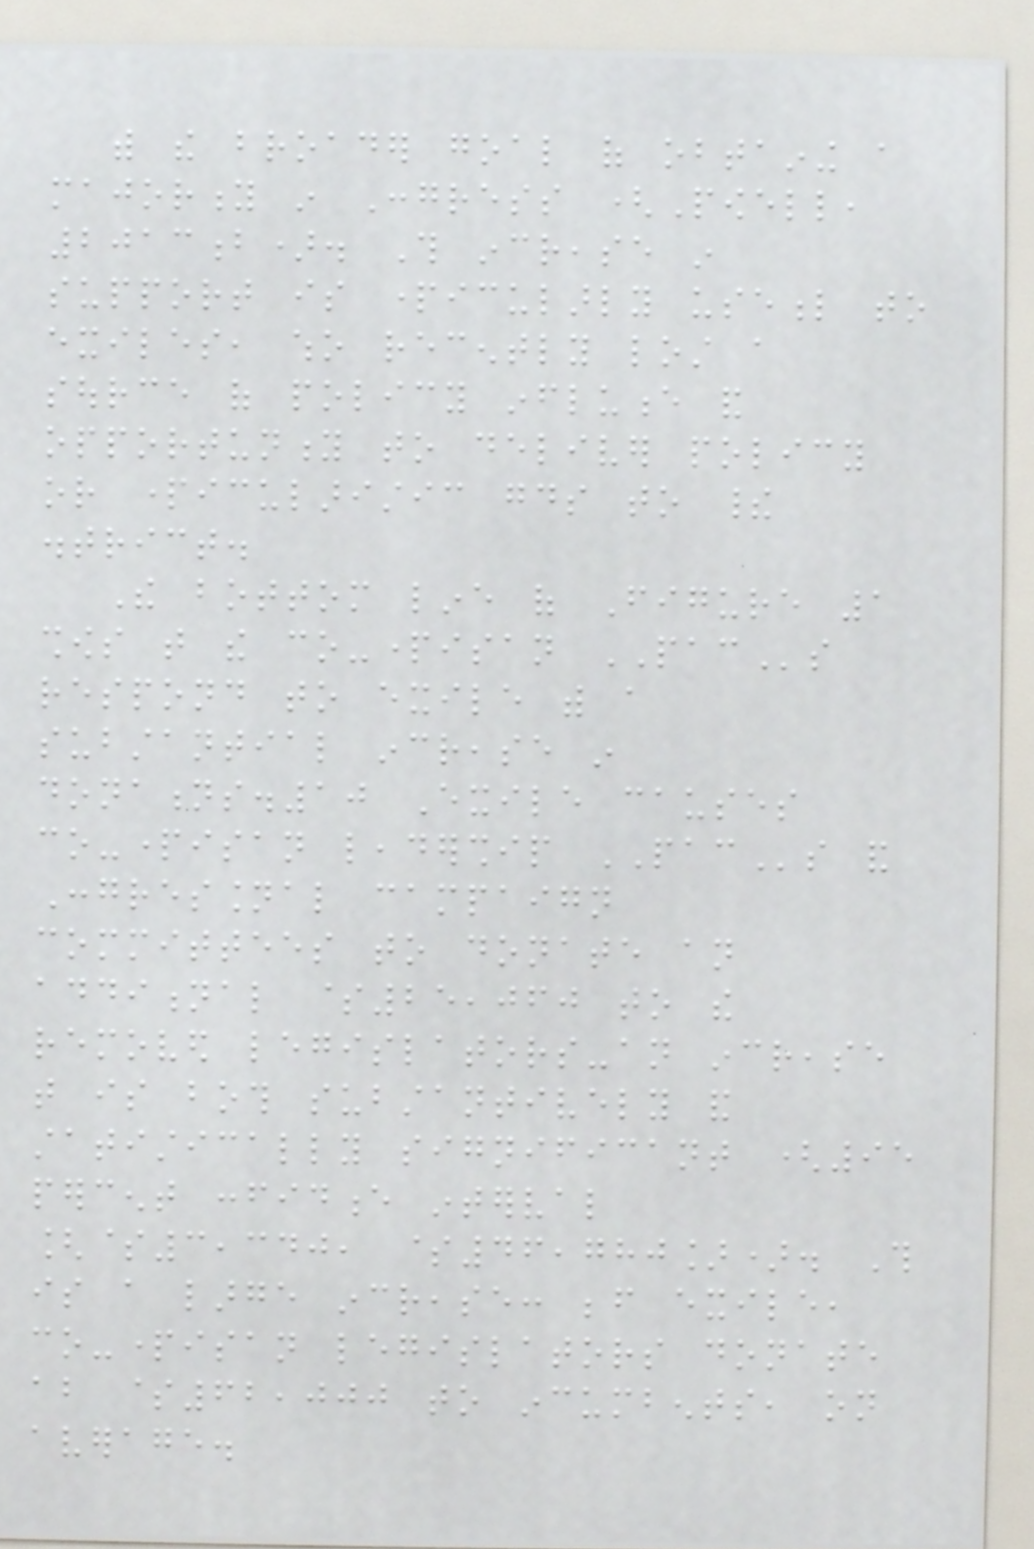with the broader goal of obtaining a
majority in Congress (Powell,
2013b). This increase in
support is particularly useful to
exiles, who recently lost a
source of policy influence and
opportunity to deliver policy
or particularistic goods to their
district.
The bottom line of Figure 1
shows that the co-partisan PACs
respond to exile with a
substantial increase in
donations.10 Exile causes
co-partisan leadership PACs and
Congressional campaign
committees to donate an
additional $25,060 to the
removed legislators-an increase
that is both substantively and
statistically significant (95
percent confidence interval
[$3,340, $46,780]). This
is a large increase: before exile,
co-partisan legislators donate
about $62,000 to incumbents, on
average.
